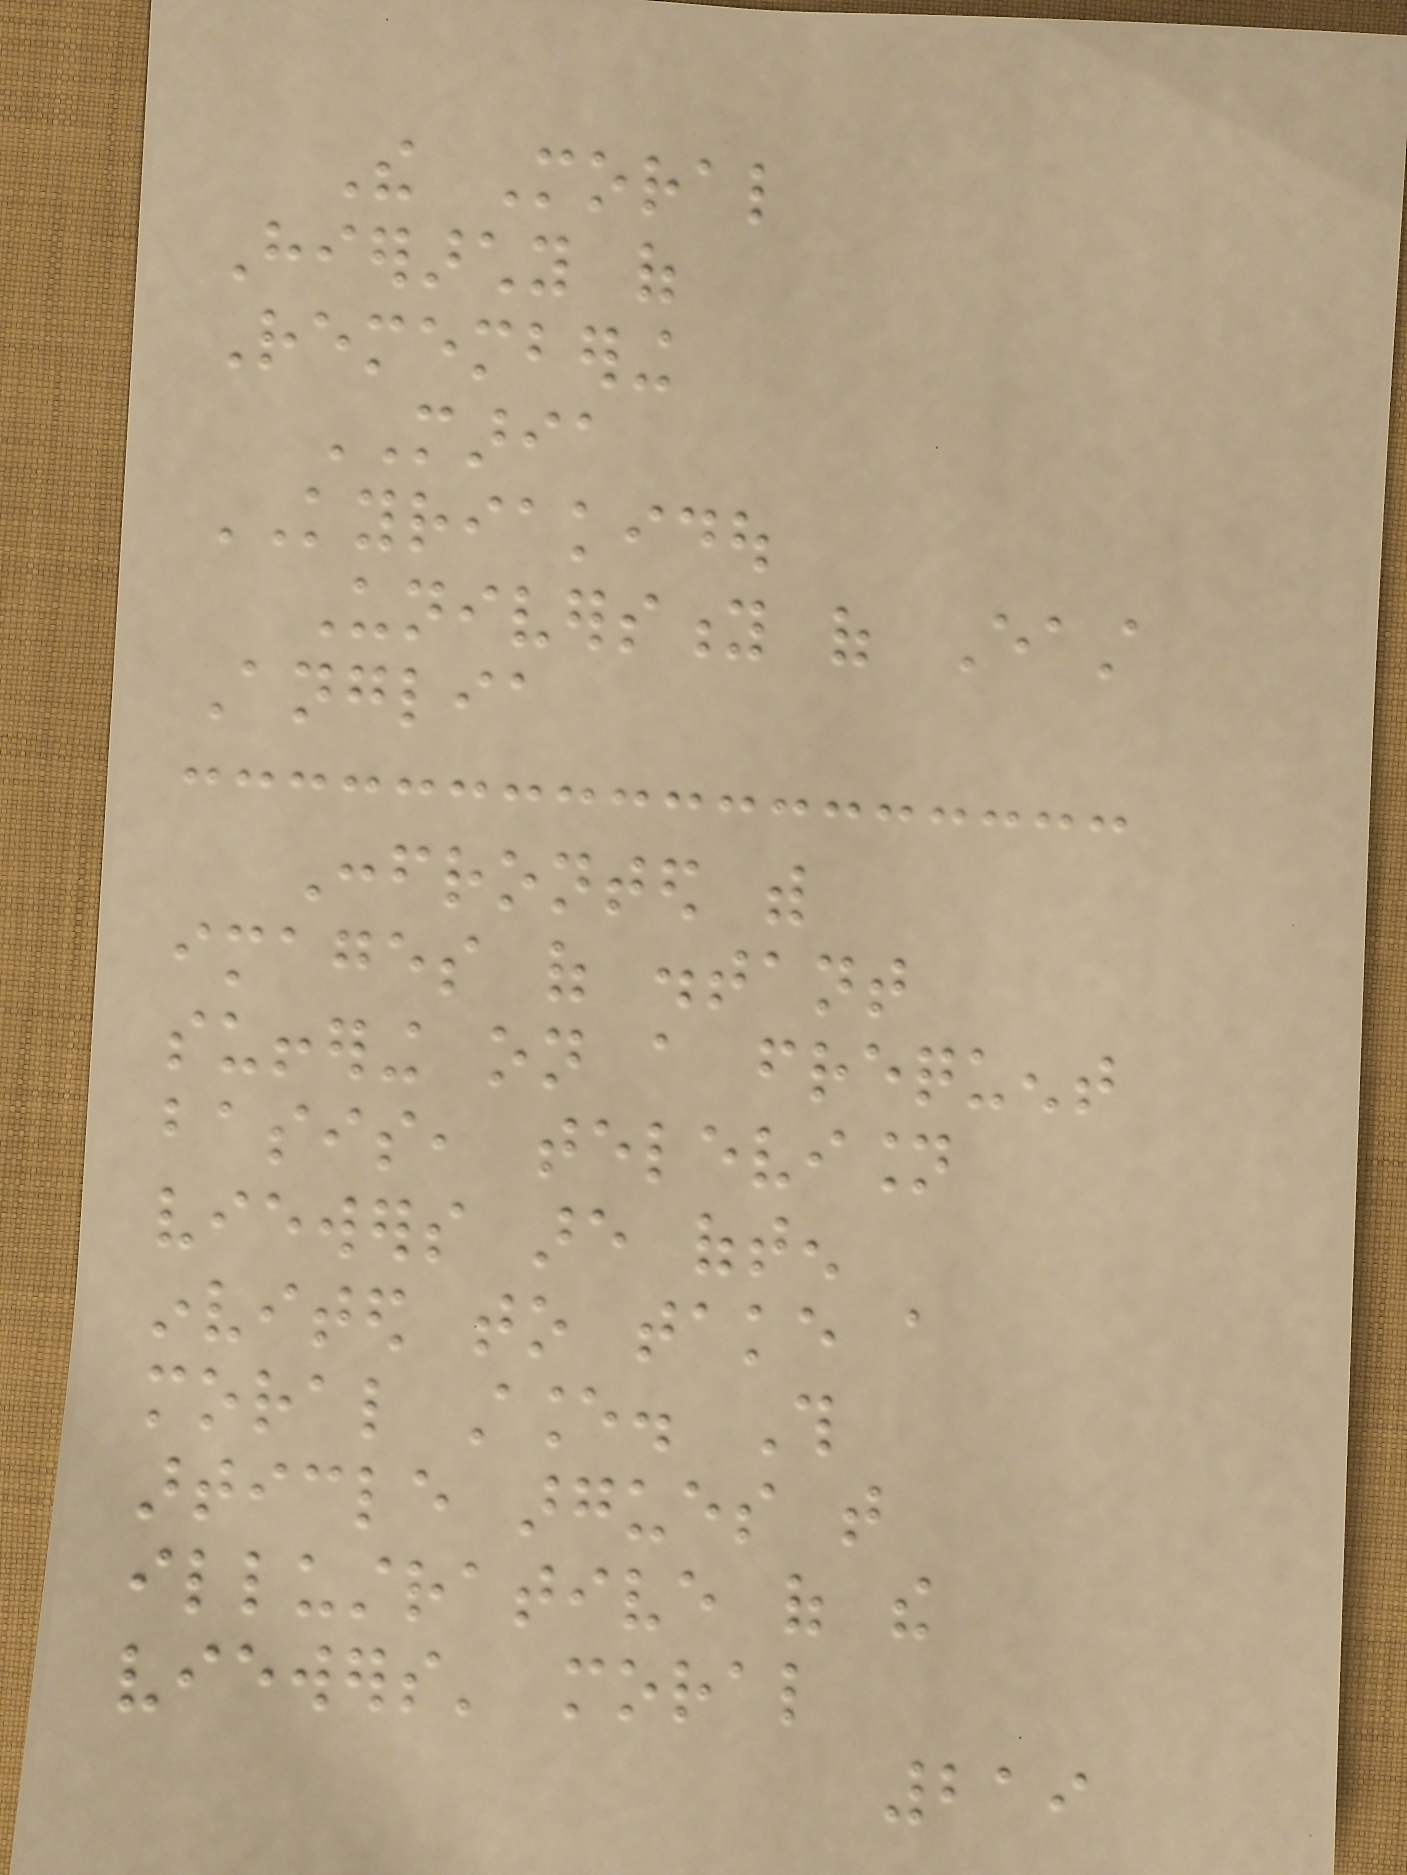The Moral
Hierarchy of
Remembering
MARIA
KYRIAKIDOU
University of East
Anglia
Confronted with
images of distant
suffering on a frequent
basis, television
viewers are often
invited to take a
moral stance. This
article argues that
illustrative of the
viewers' moral
219
